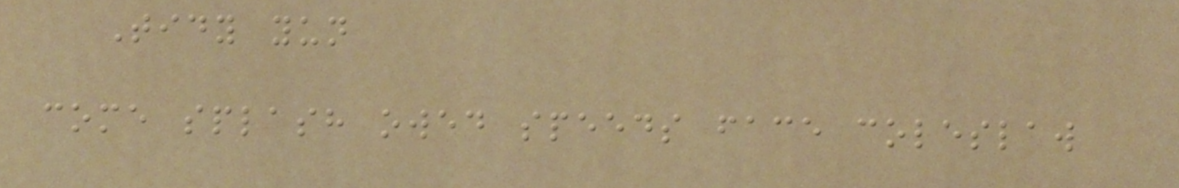Tidy yun
come splash owed speeds face coleslaw
